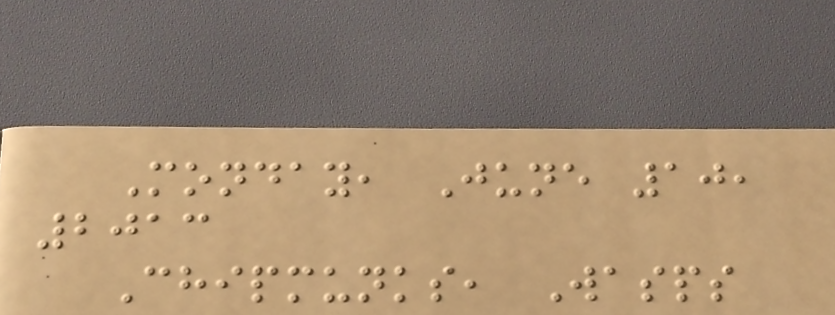Monday, June 10,
2013
Chipmunks, Wasps
